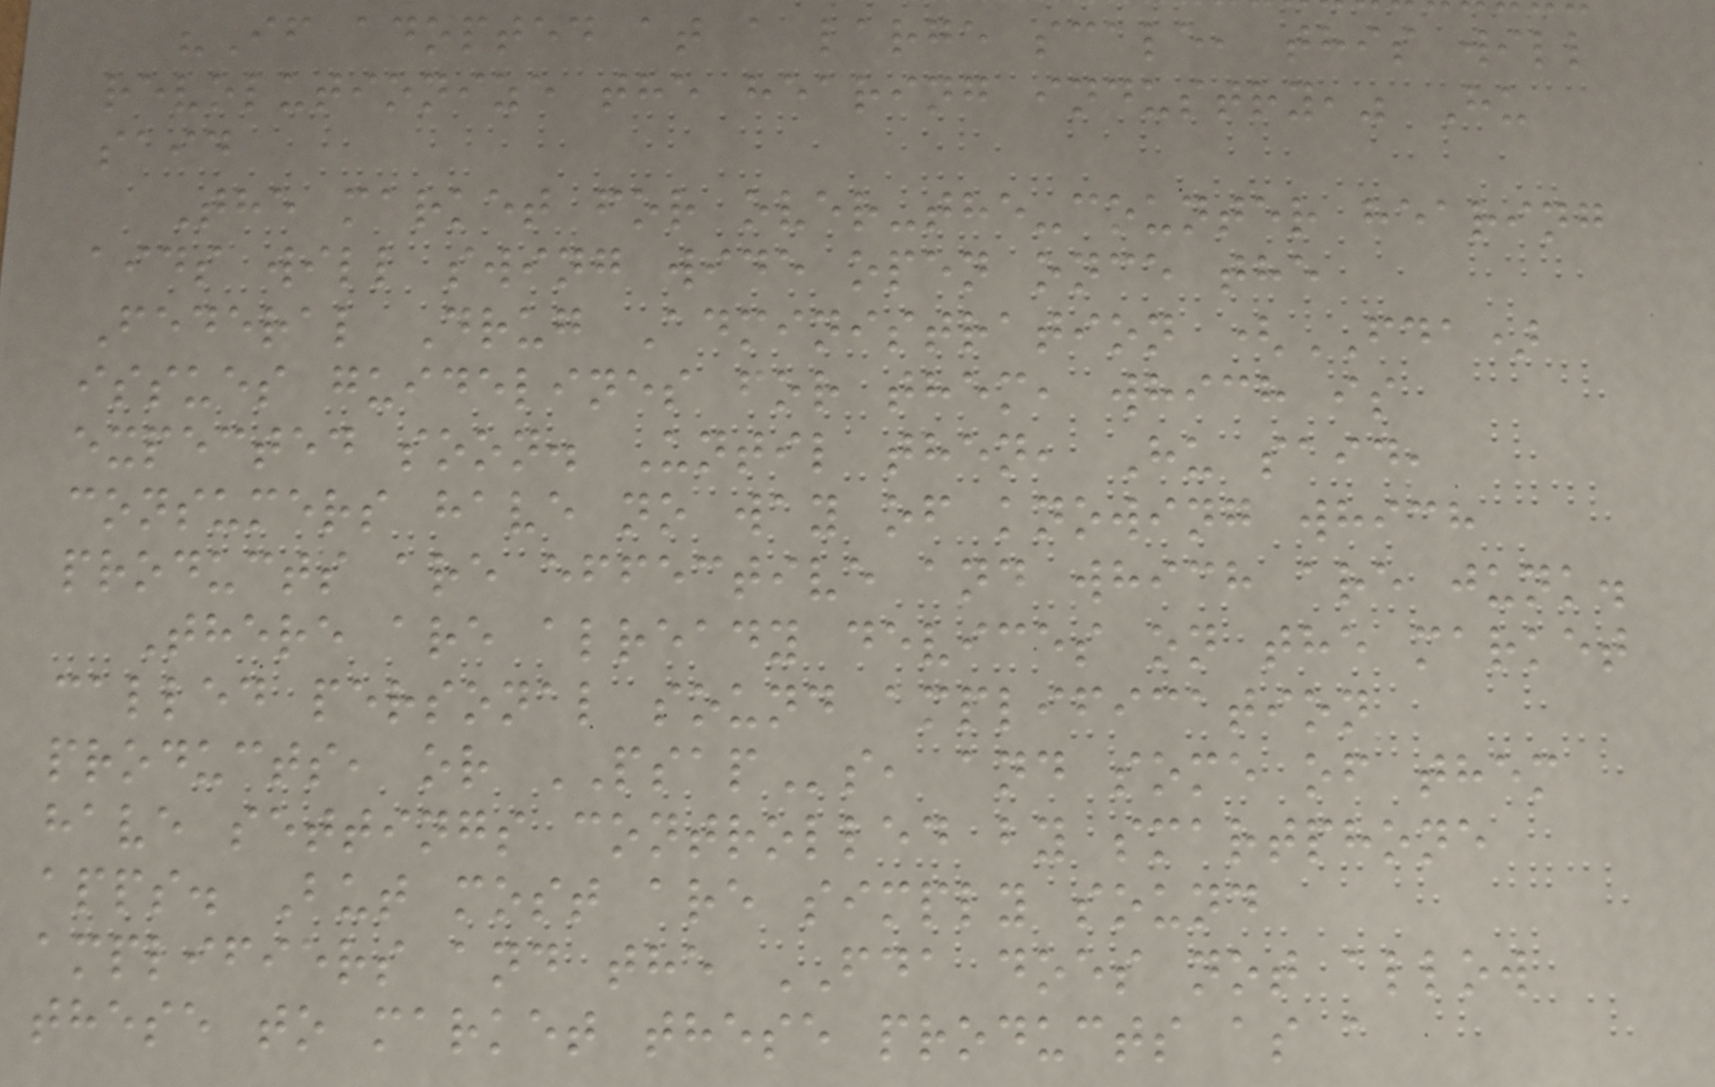"If adopted at a large scale, this will
revolutionize the hearing industry," Hu
said
The market for over-the-counter hearing
aids will swing wide open once the
Federal Drug Administration (FDA)
issues guidelines for them, which is
expected soon. Until then, Hu said,
consumers have no way of knowing which
products are effective and which are junk.
There are already devices on the market
called personal sound amplification
products, or PSAPs, and some of them
have settings controlled by smartphone
apps. But most are simply sound
amplifiers and the FDA does not allow
these to market these products as a
